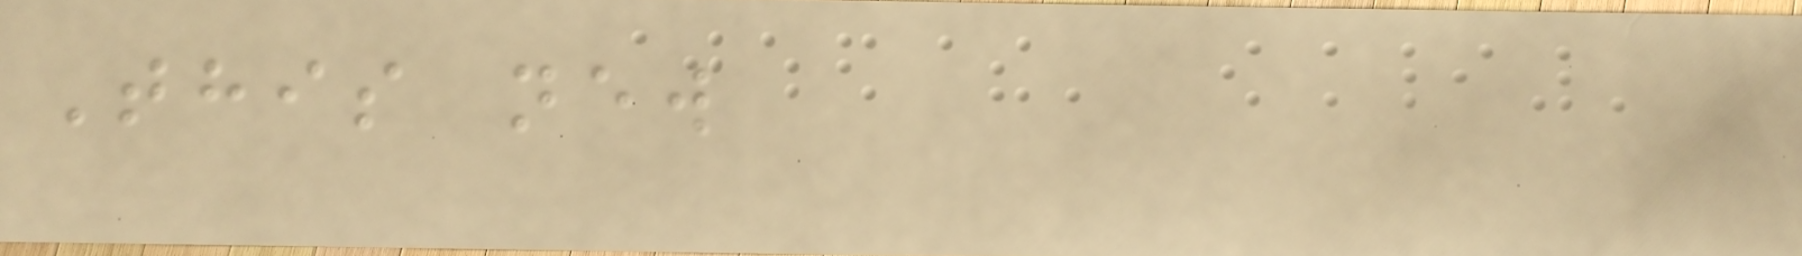This new
